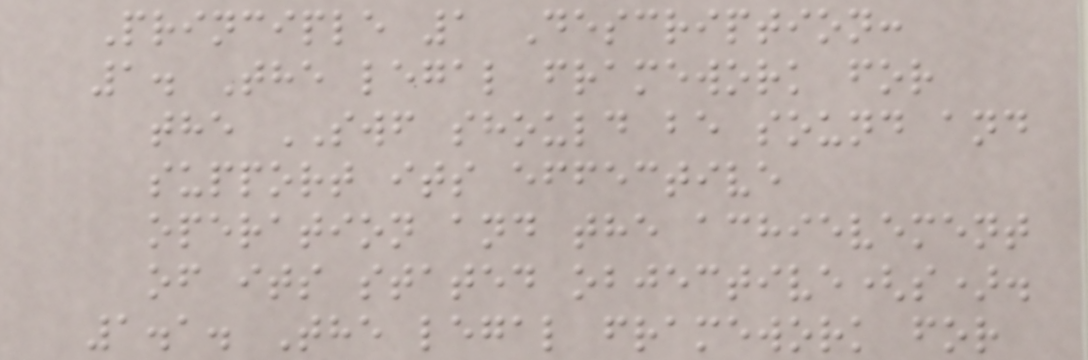Principle 1 Description:
1. The legal framework for
the SWF should be sound and
support its effective
operation and the achievement
of its stated objective(s).
1.1. The legal framework for
